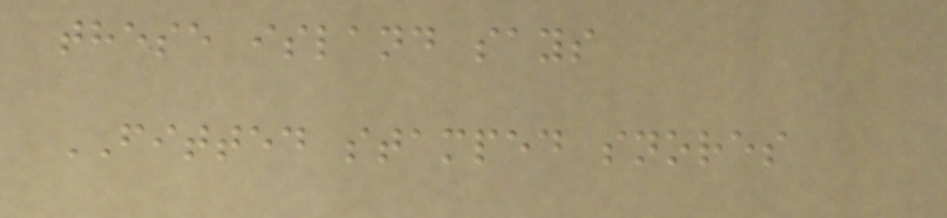these island says
FITTED stamped snores
